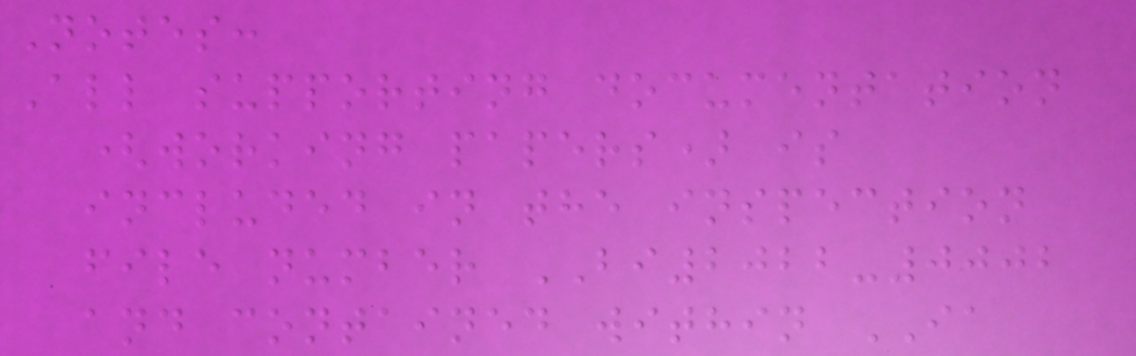Notes:
All supporting documentation
(working papers) is
included in the inspection
file number BI2022-0002
and contained within IA
